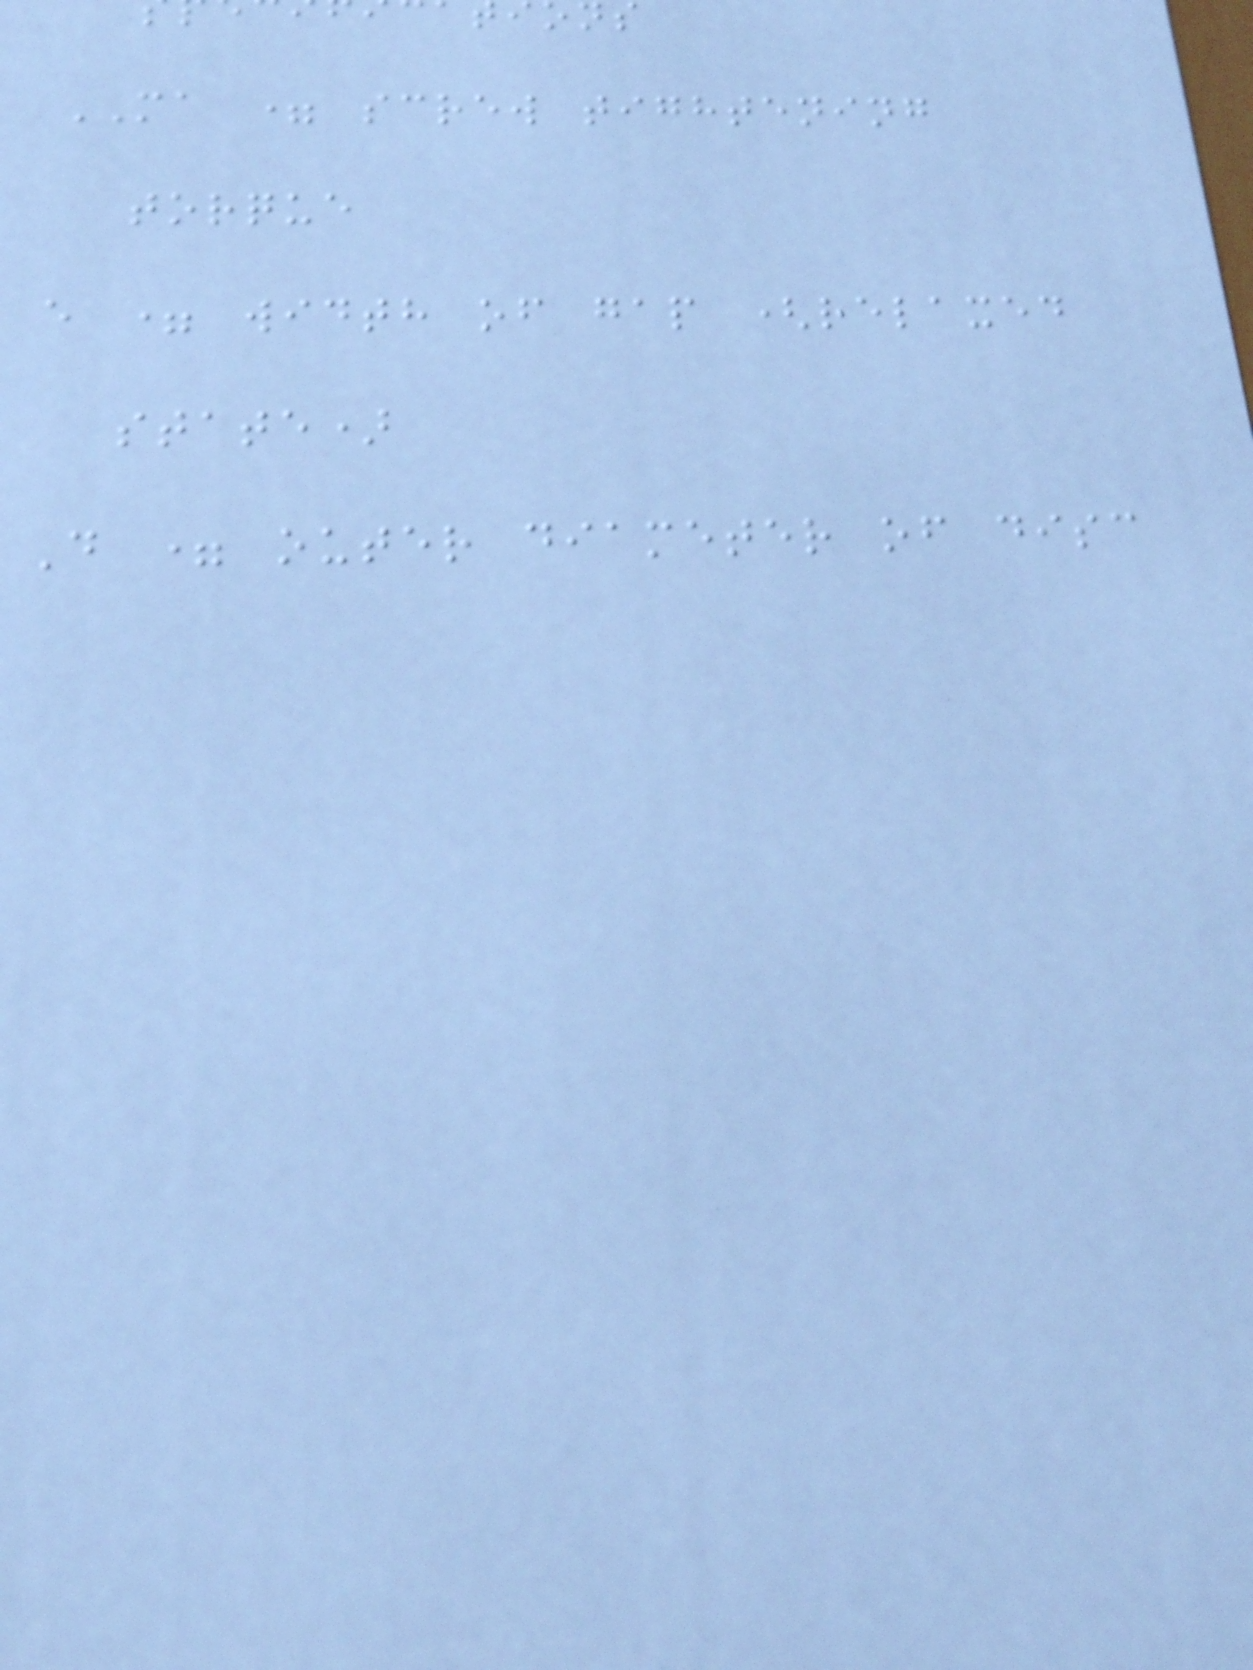MA = screw tightening
torque
e = width of gap (relaxed
state)
D = outer diameter of disc
